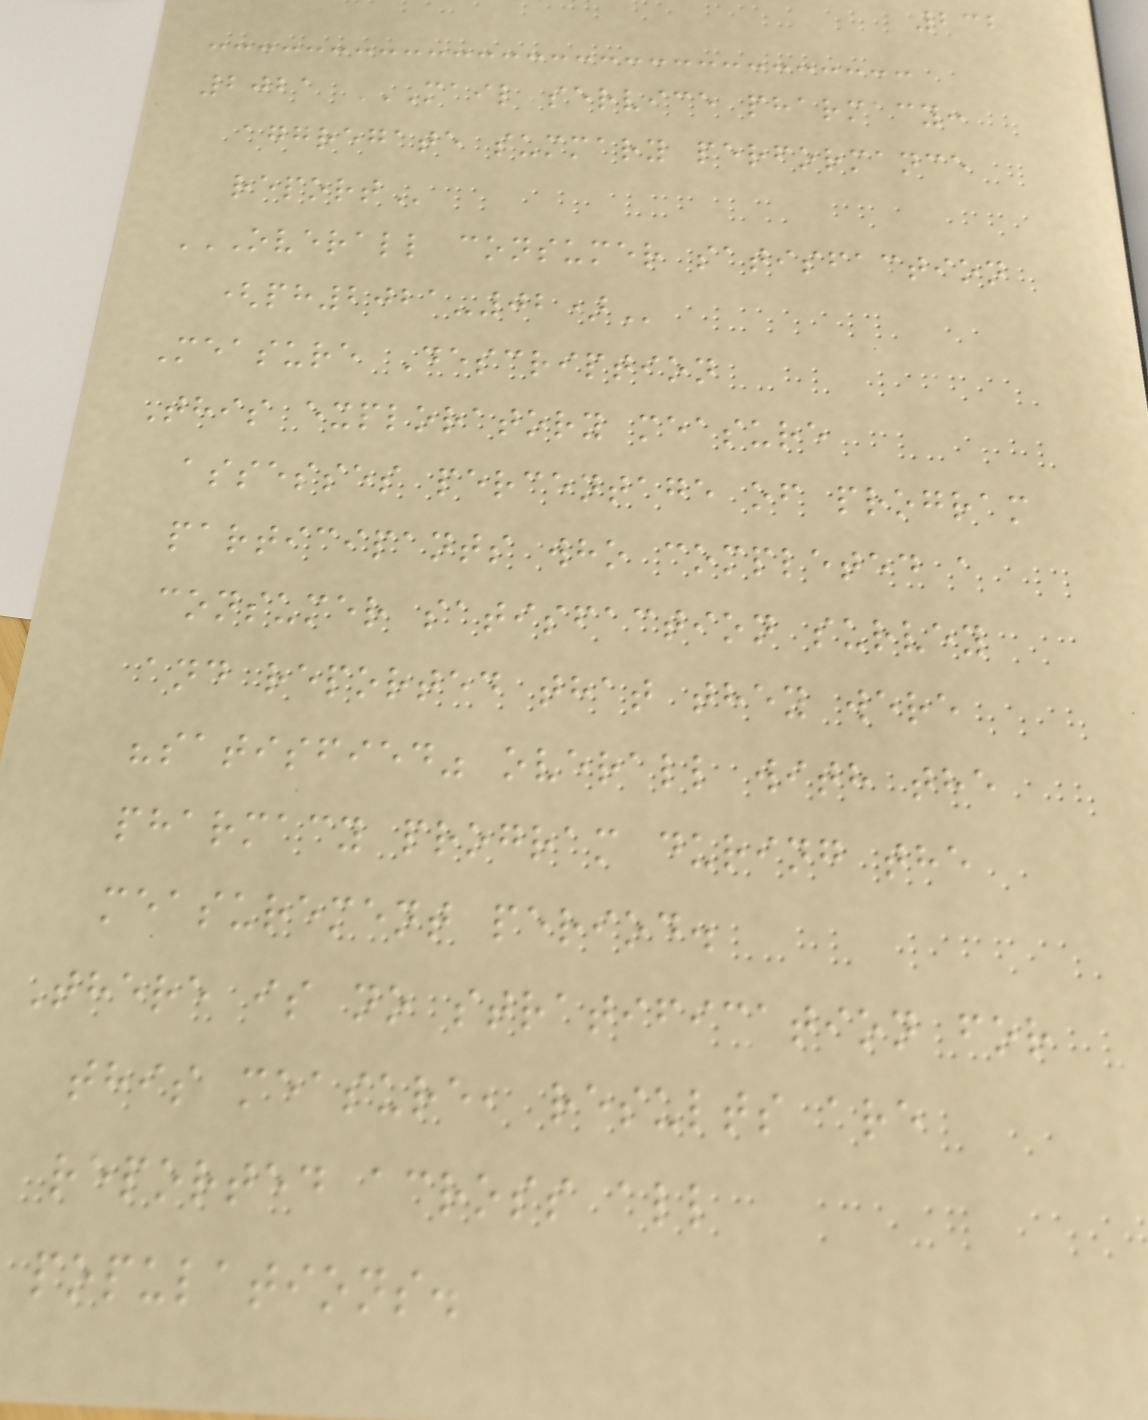232
2021 MAIL SERVICE PHARMACY:
AGGREGATE SUMMARY PERFORMANCE
REPORT
OVERALL CONSUMER SATISFACTION
(PH2021-02)
Measure Description
This exploratory measure
assesses percentage of program
participants who completed a
consumer satisfaction survey
and reported that they were
"satisfied" overall with the
pharmacy program during the
measurement period.
There is no stratification for
this measure, results are
reported across all
populations.
